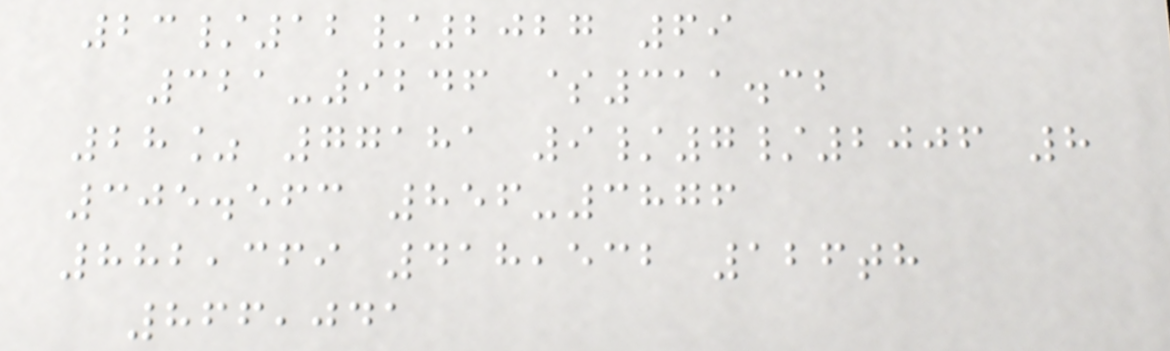23/12/2027 69
321-9246 $311.32
28% 77181 9/7/2006 8
305.563 856-3876
882,369 418,532 126th
866,041
